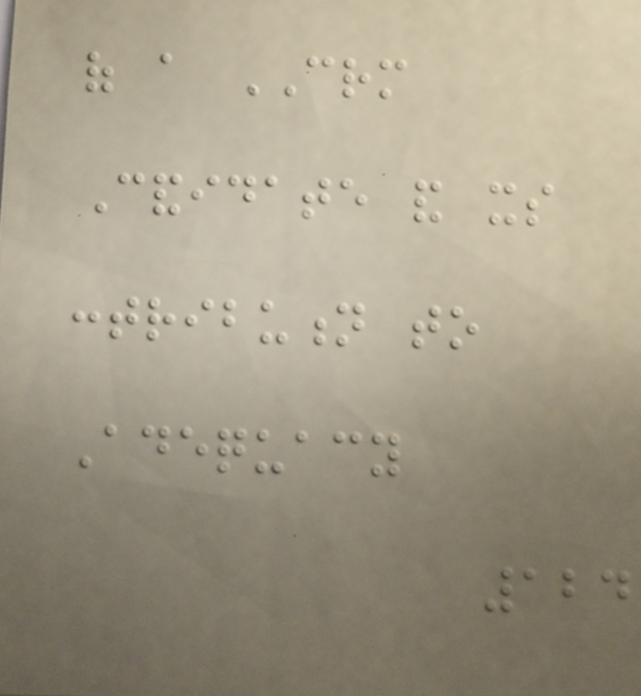of a CRM
Candidate and its
contribution to
Adequacy
124
